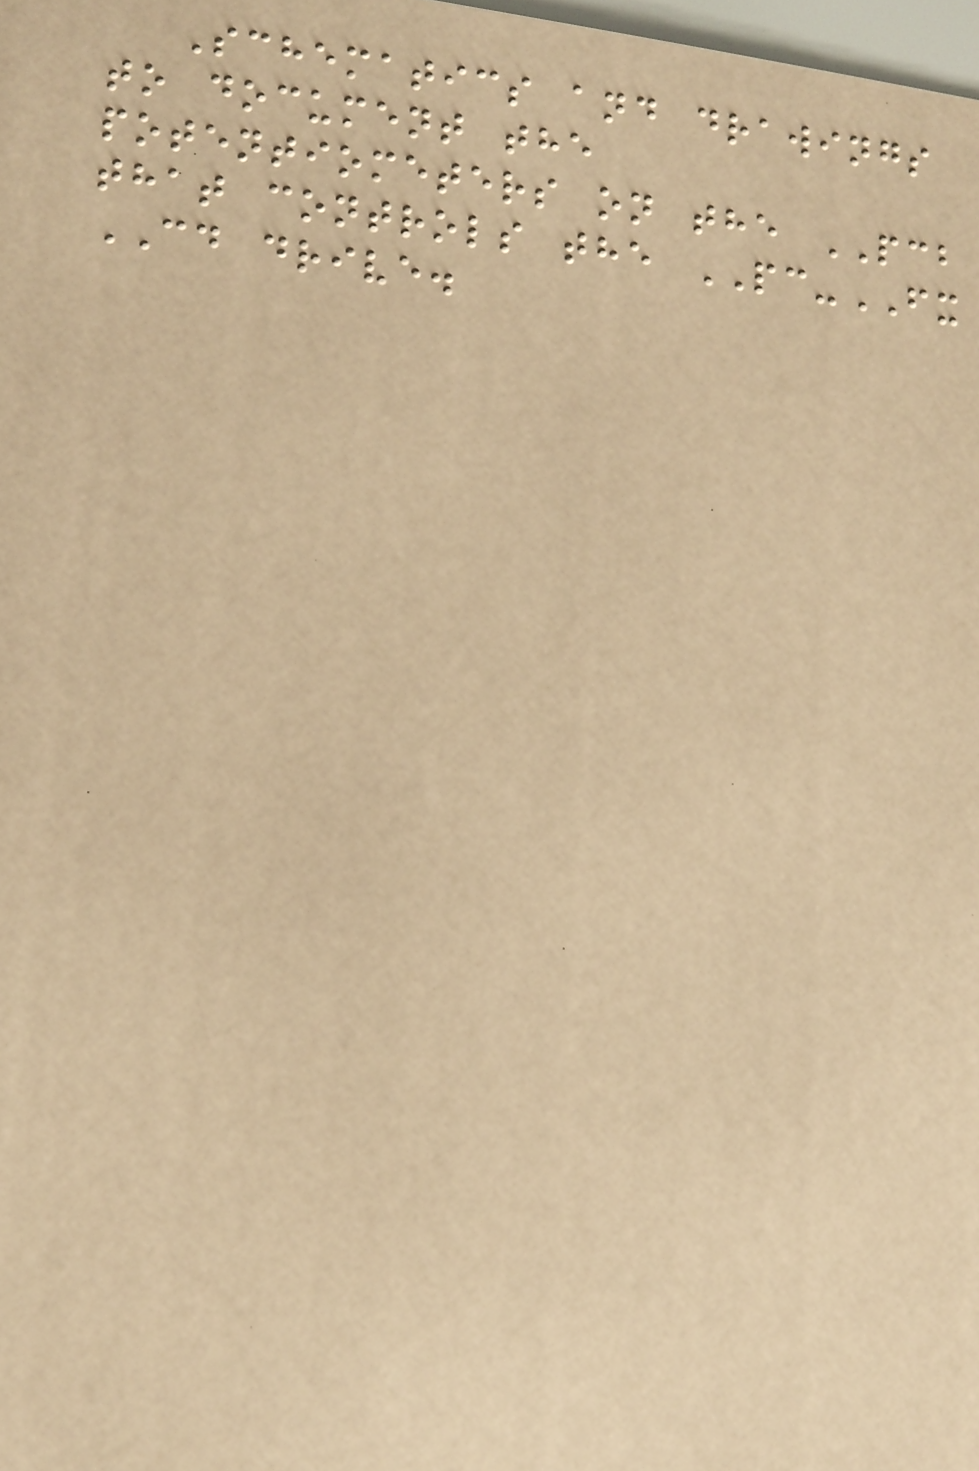Schematics and drawings
to document the
potentiometers on the PCB
that controls the PC-FX
CD drive.
